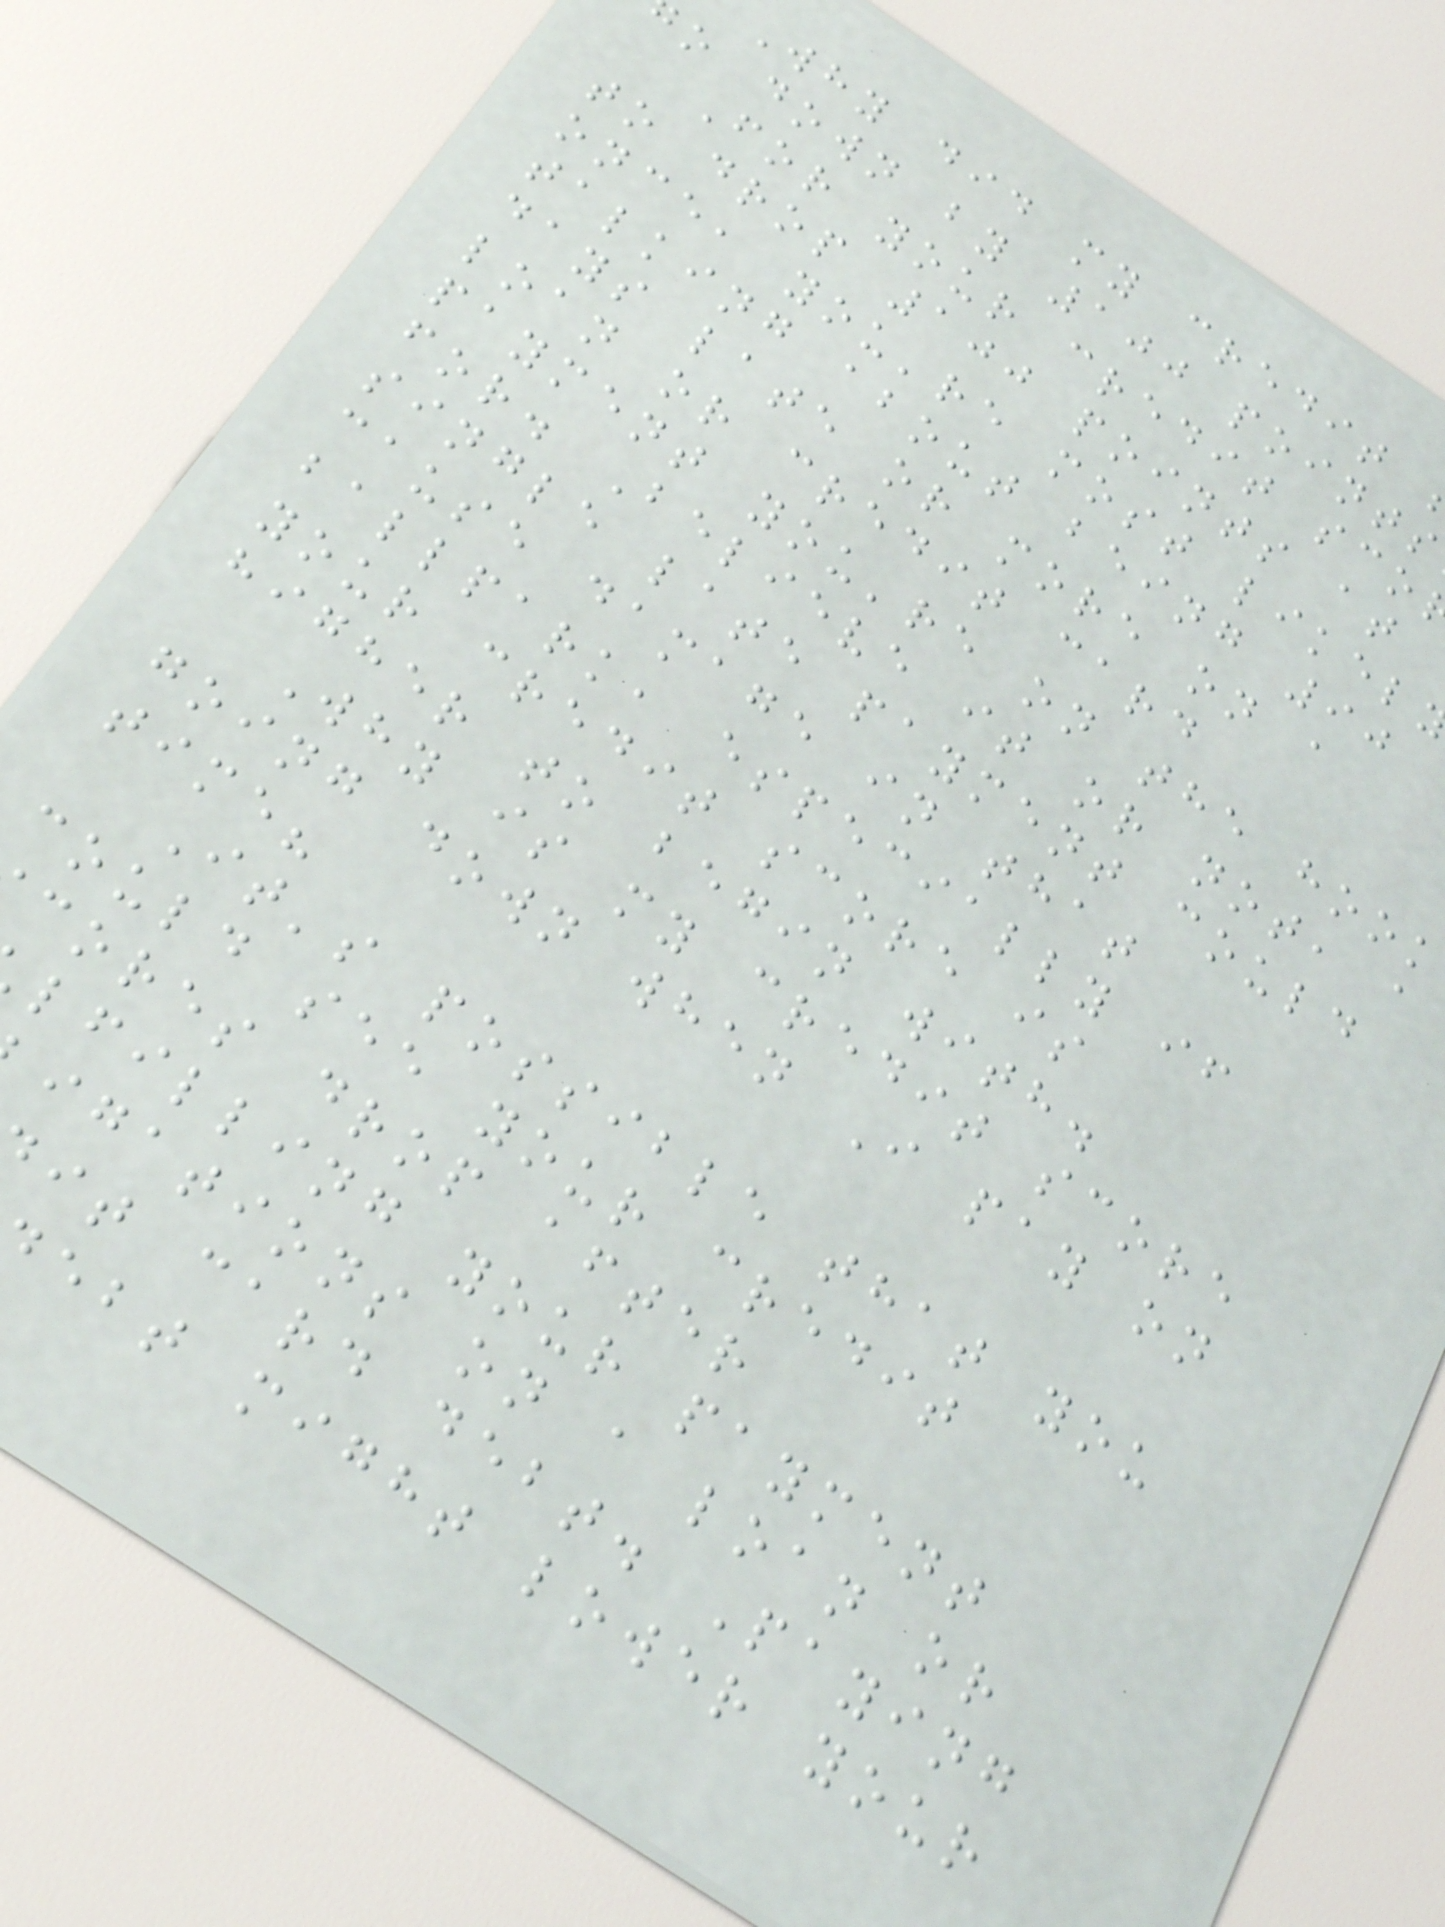Why did my credit
o down by 100 points
For your credit sco
to drop 100 points at
once, you're most likel
talking about being 90
days late or more on a
loan or credit card
payment you're on the hook
for. Believe it or not, a
single late payment could
cause damage in that
ballpark, especially if
your credit score is
higher to begin with.
Why is my credit score
going down when I pay on
time?
It's possible that you
could see your credit
cores drop after
lfilling your payment
igations on a loan or
it card debt. Paying
ebt might lower your
